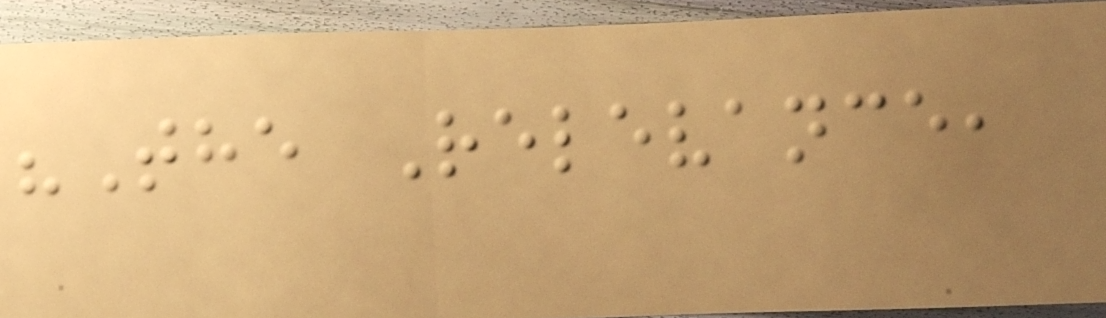"The Relevance,
